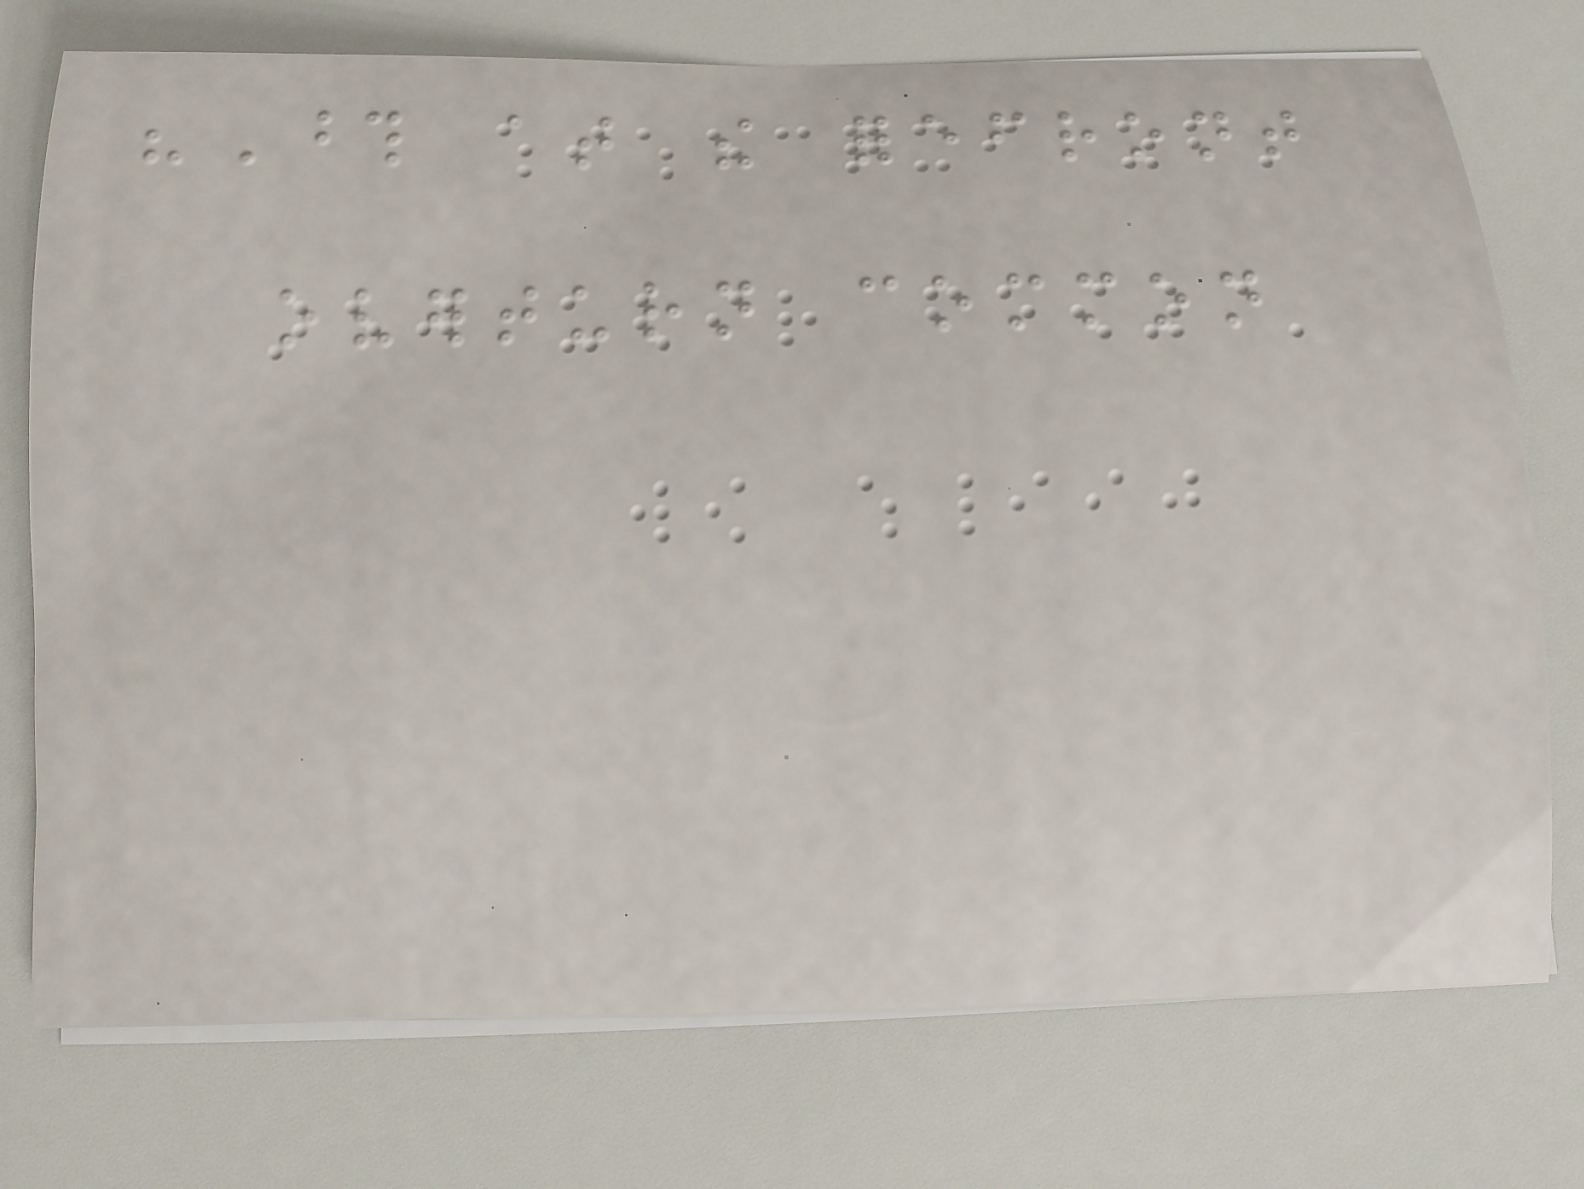"Those at the forefront
overturn common
